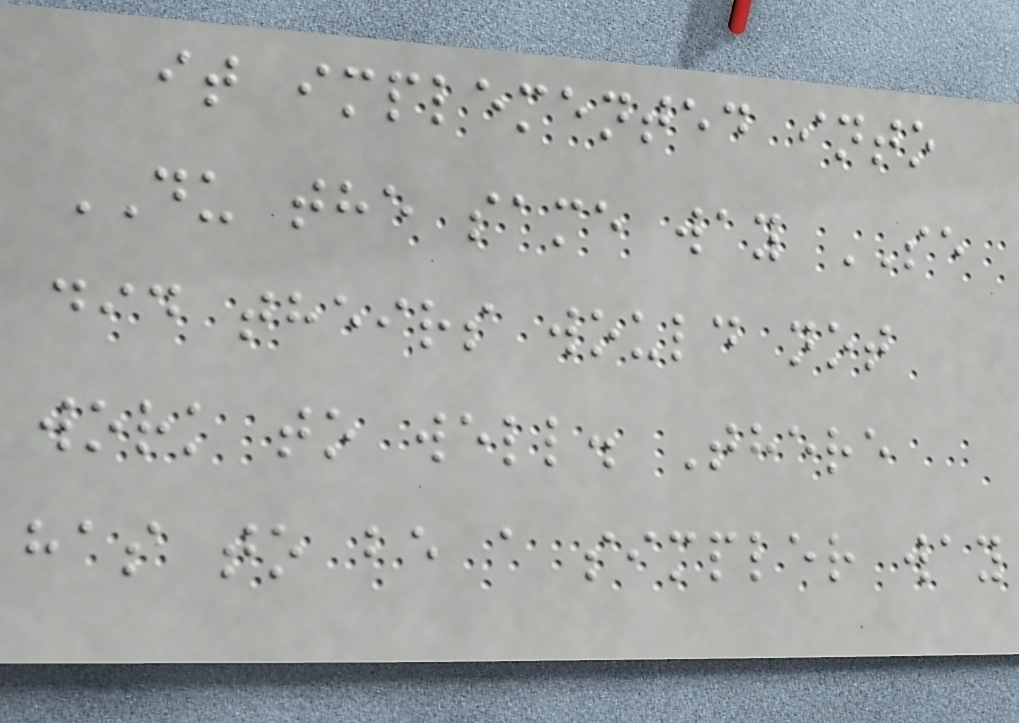it implemented into
DU the same way SE
did theirs would not
work to well. There
has to be a simpler way
